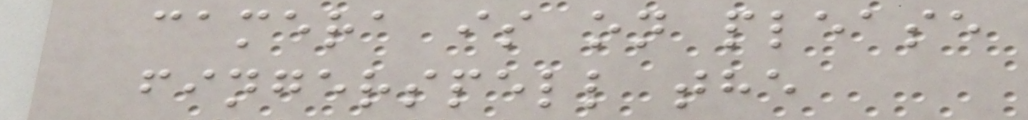camera is on please
fingerspell the
